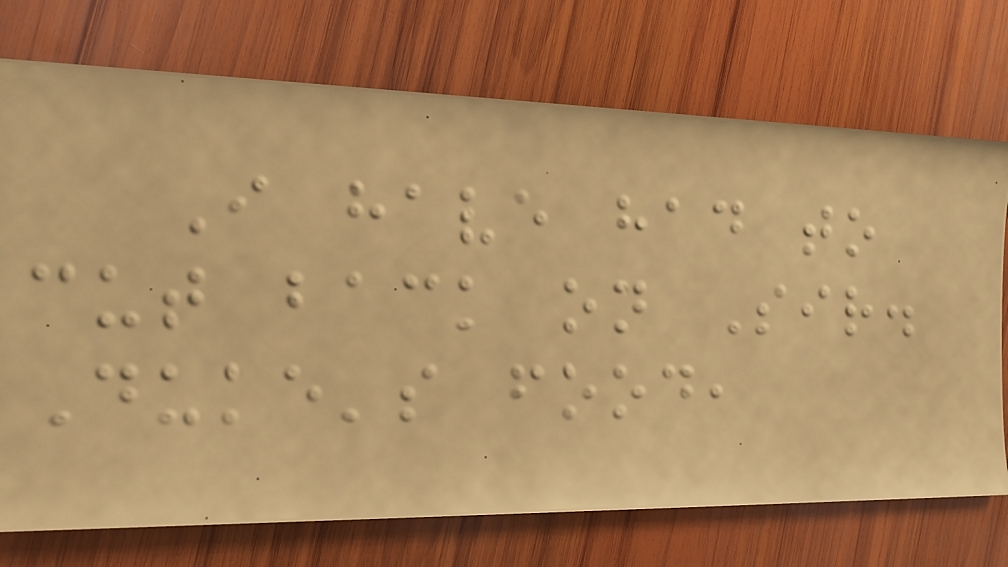I have had to
cut back on Sir.
Duke's food,
